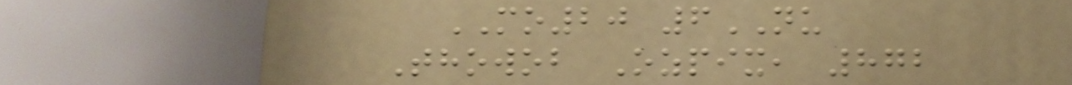MO20 6NU
Thowob Ozpix, 872
